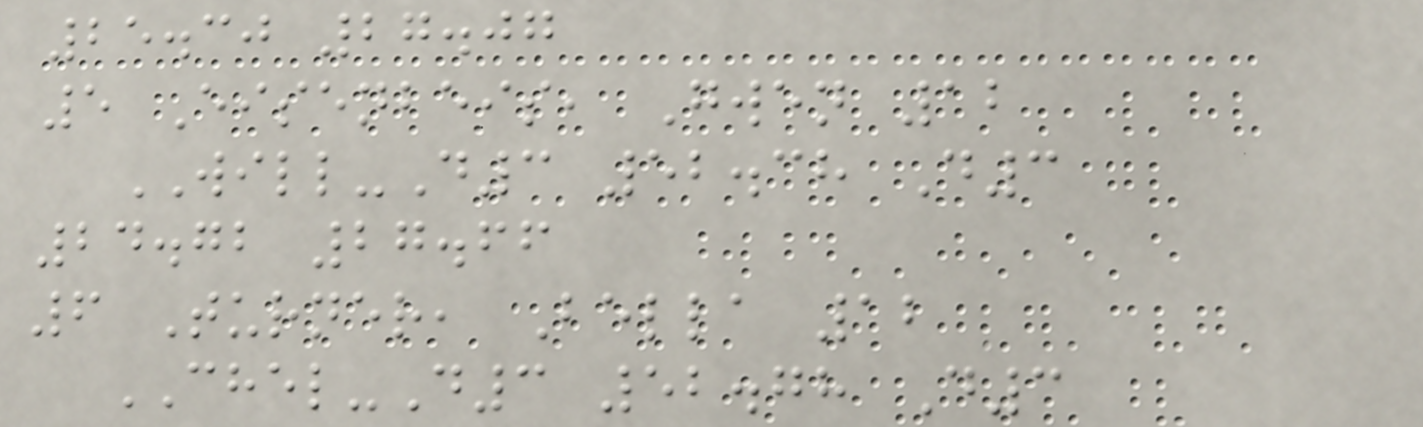25.30 27.07
5 Eisenbeis, Gwen 12
WILL-D3 52.38 D3
24.72 27.66
6 Turner, Bella 12
CHEL-D3 52.78 D3
